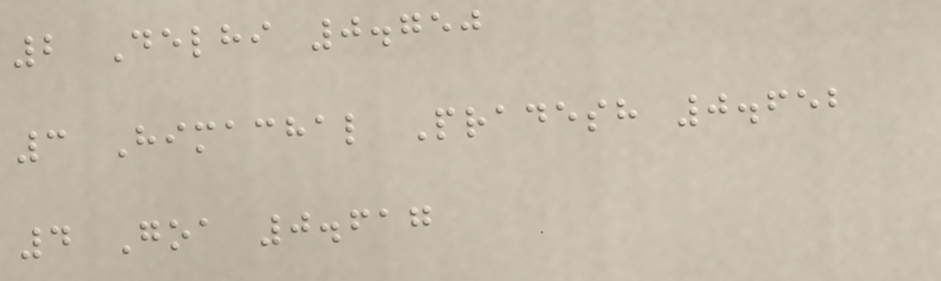2 Delhi 0.750
3 Himachal Pradesh 0.652
4 Goa 0.617
